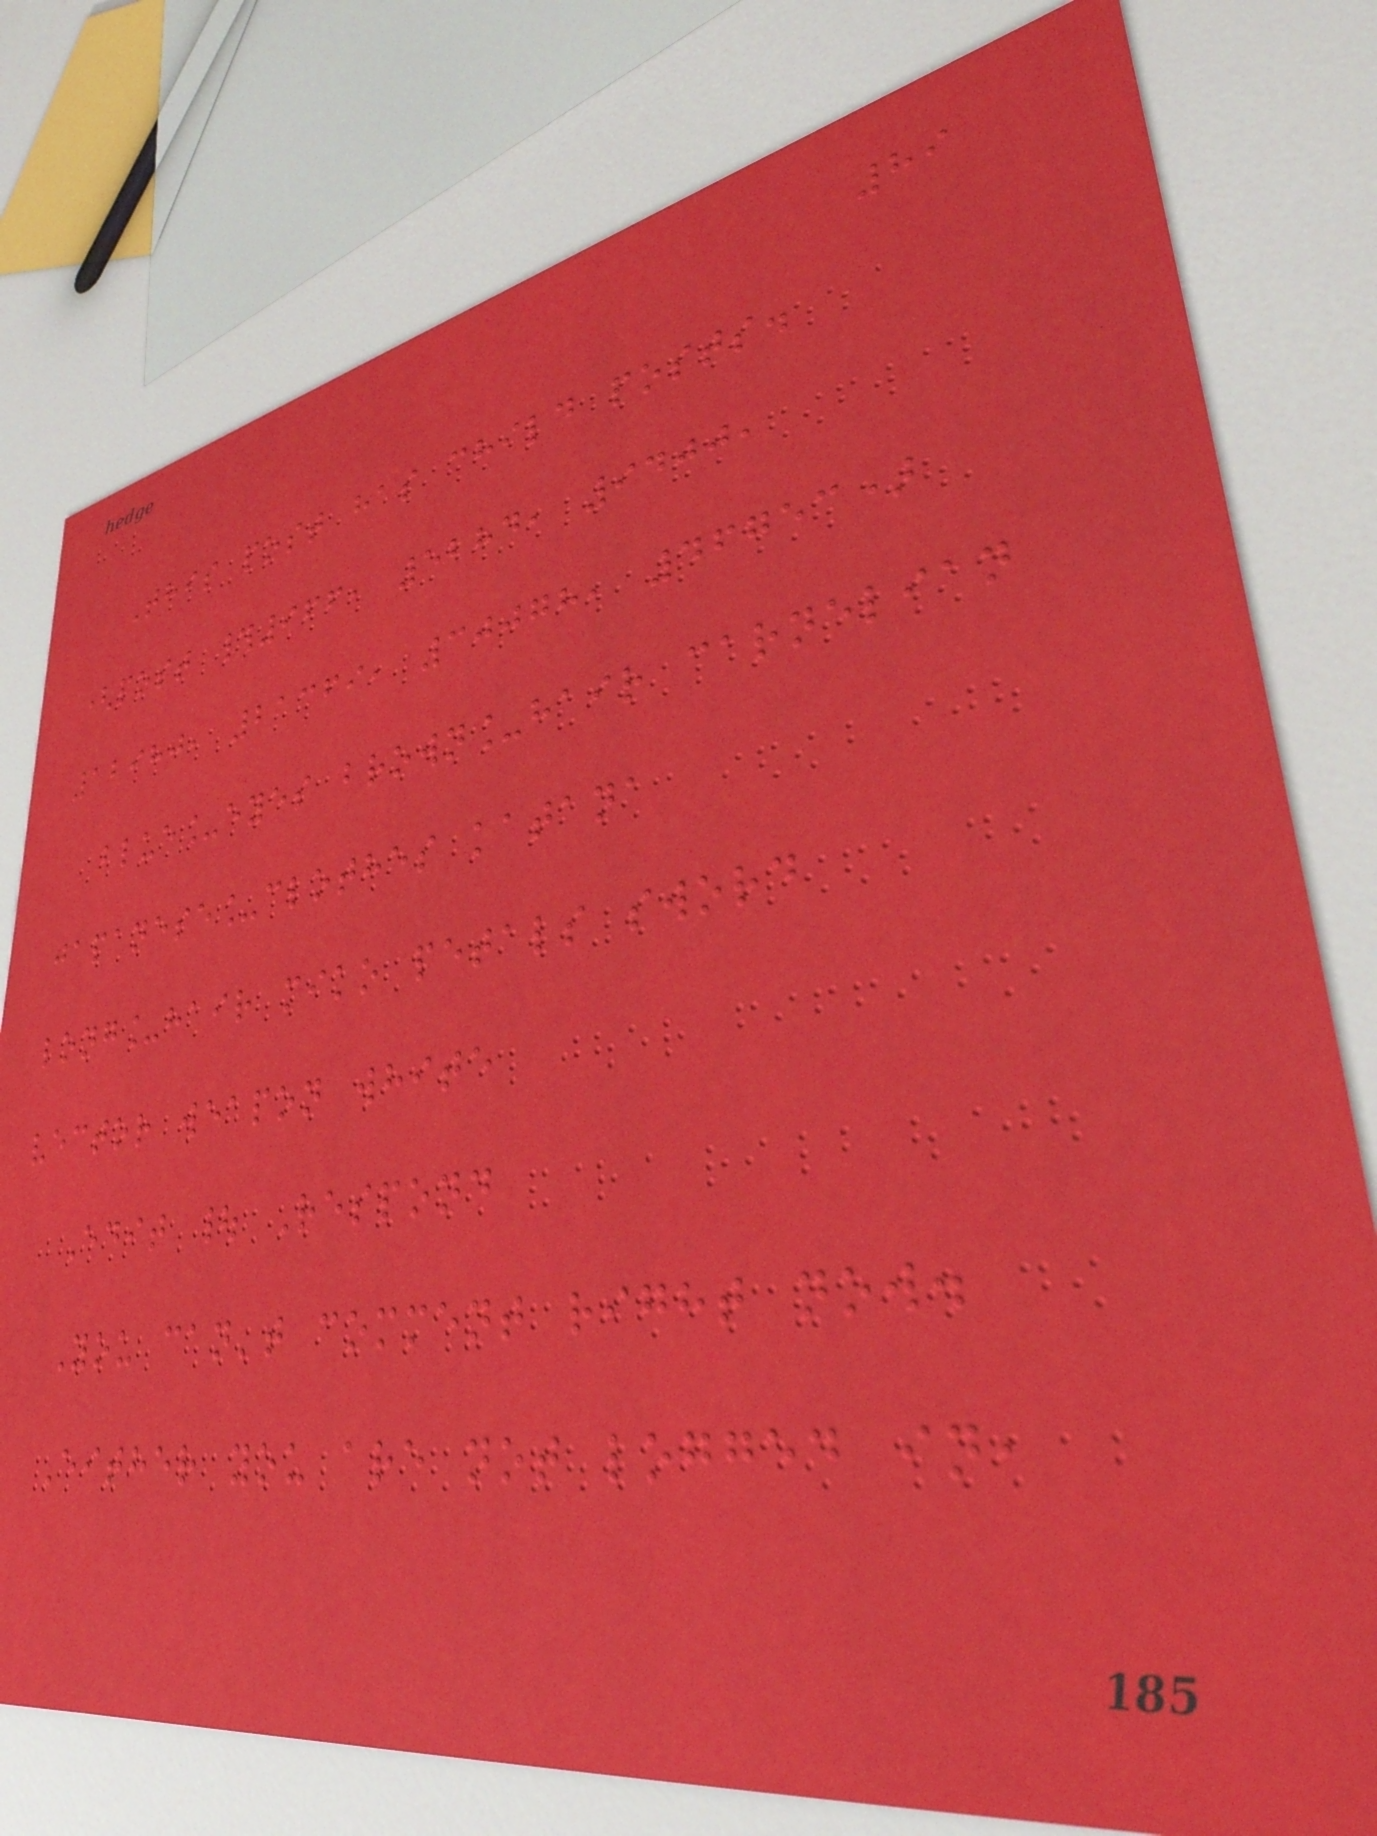89
This post has child posts.
(post #966, 5284, 9400,
12980, 21369, 30078, 46753)
blue_eyes brown_hair carnelian
japanese_clothes katana
long_hair miko petals sword
vector weapon white
Edit | Respond
You can't comment right now.
Either you are not logged in,
